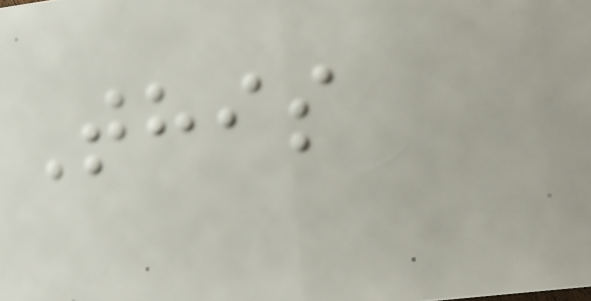This
